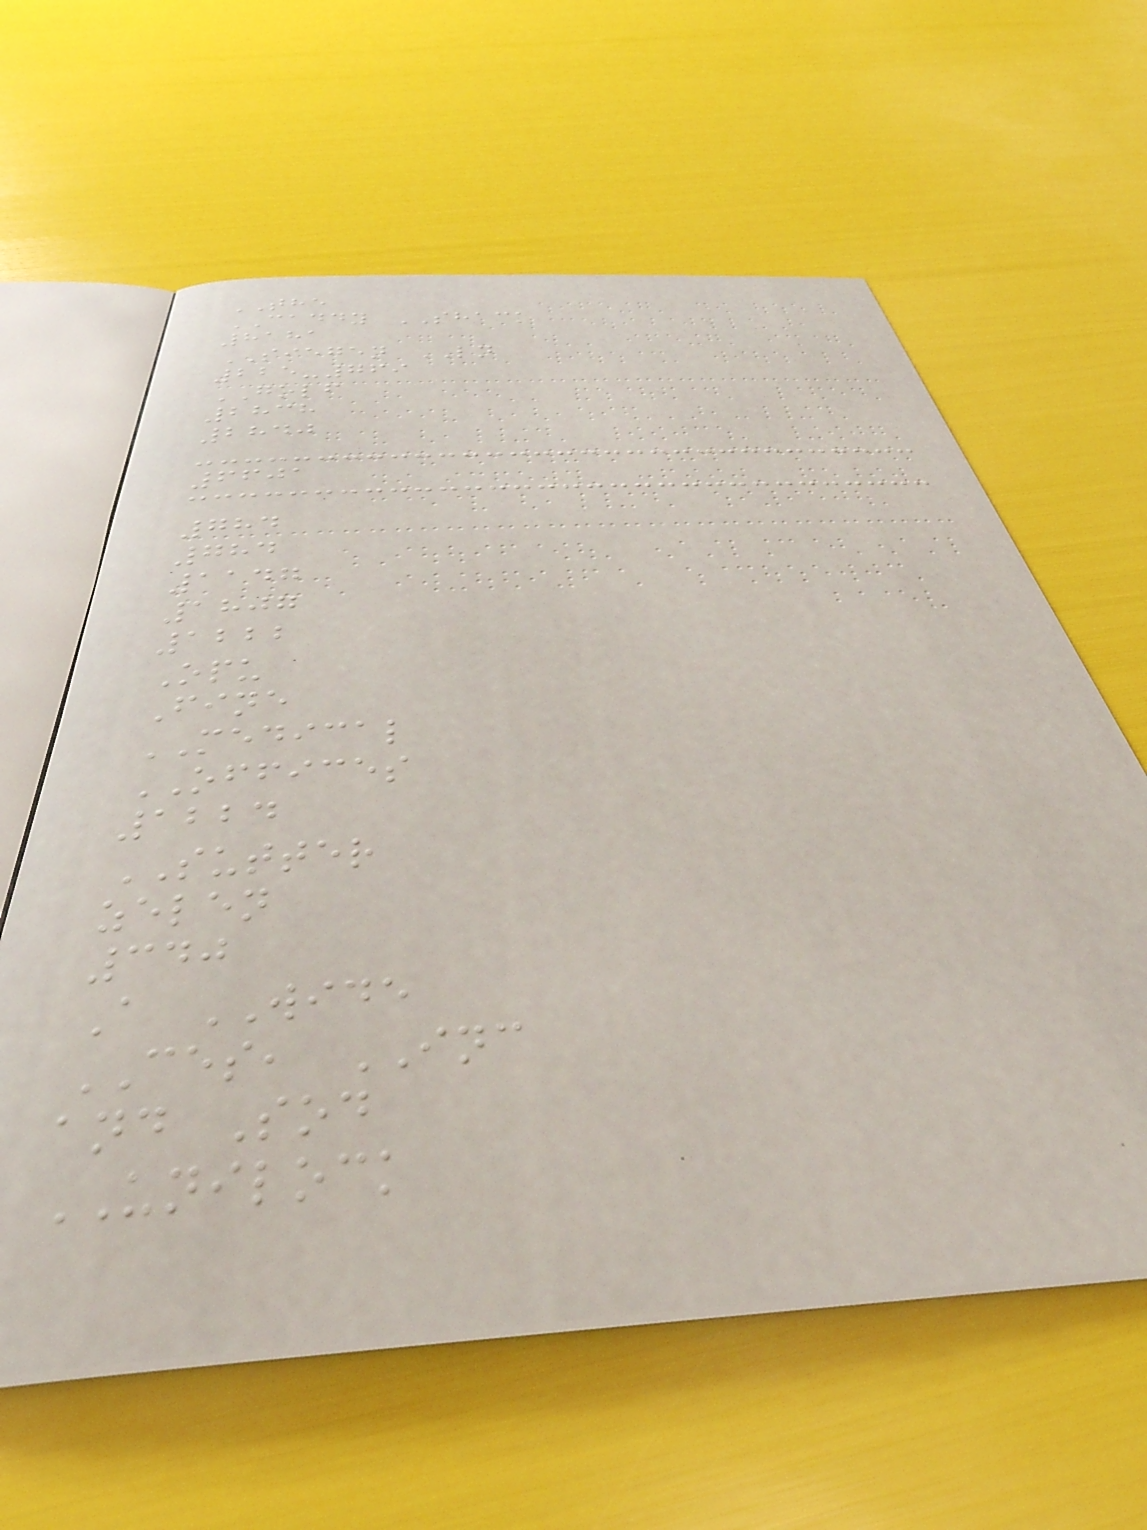THE
CADDY SHACK
8181
SIEGEN LN
225-769
GOLF
2838
2840
6601
784
784
1147
1807
1222
Opu
Fine
MEDICAL
OFFICES
1224
SUTTER
zelen
340
A WIDE
CES, INC
and Sod
UNILOCK
